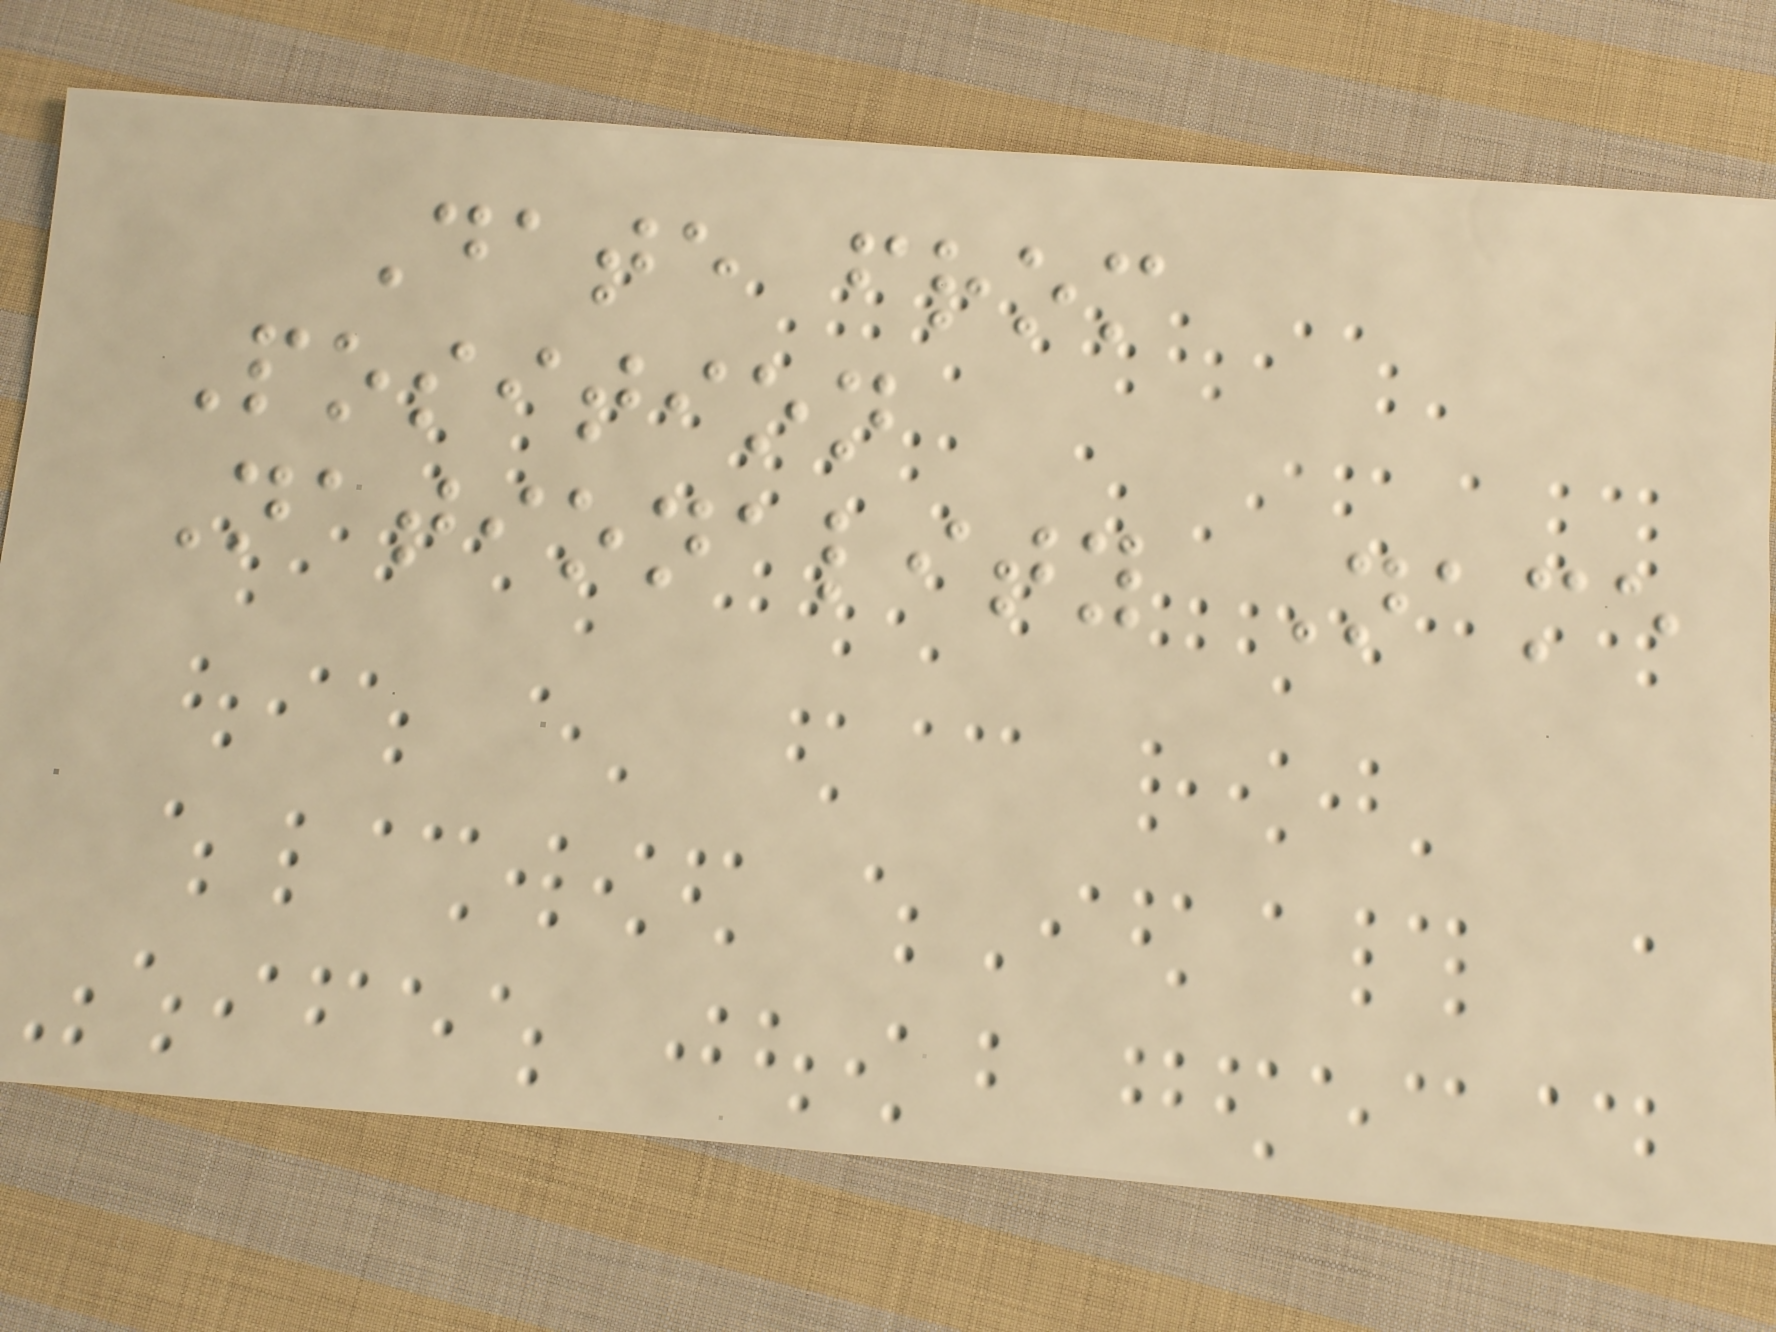Date from
Position
Nationality Name
